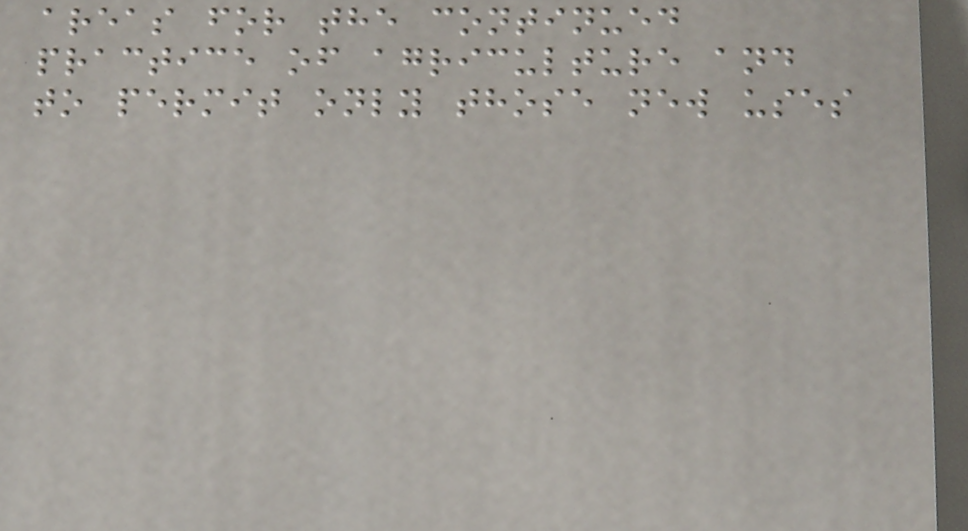areas for the continued
practice of agriculture and
to permit only those new uses
